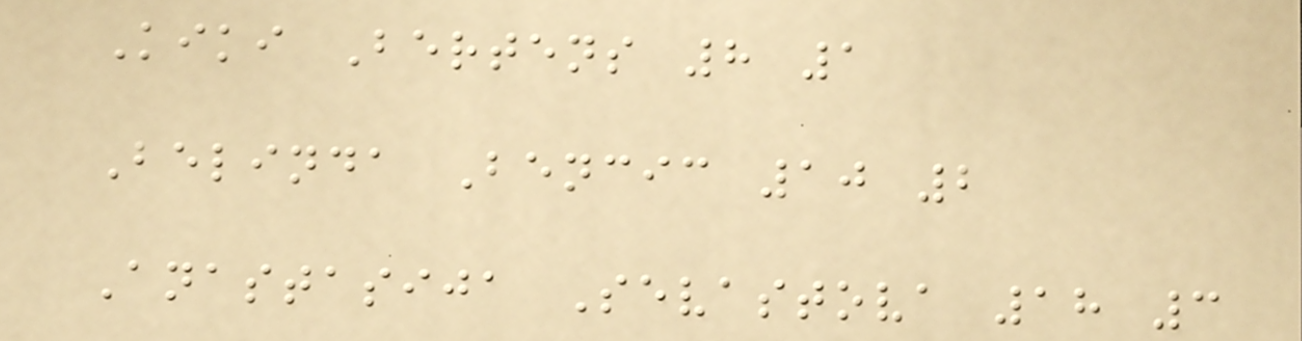Kiki Bertens 8 1
Belinda Bencic 10 2
Anastasija Sevastova 18 3
